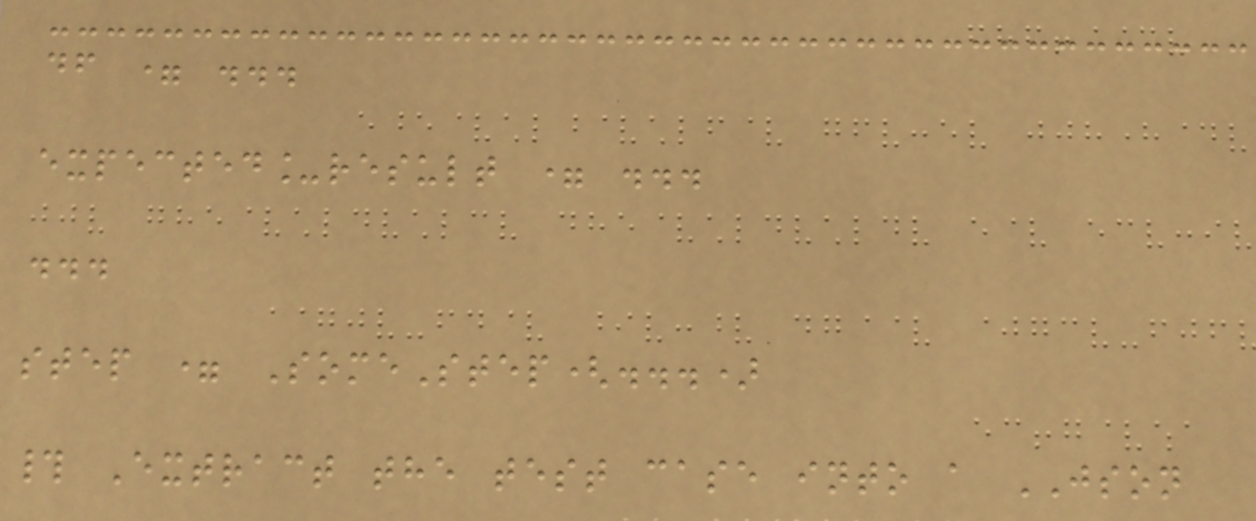df = ...
expected_result = ...
...
step = SomeStep(...)
# Extract the test case into a JSON
